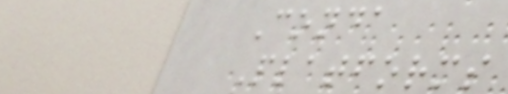Conda
Platforms
